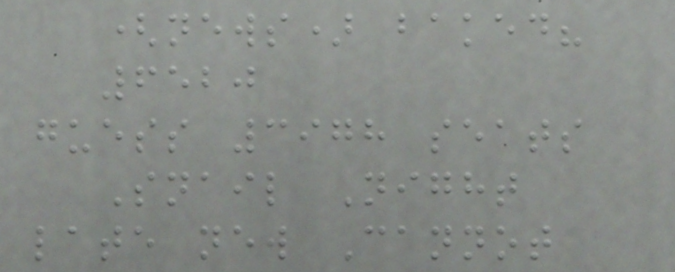(news) baked?
6520
guess 3978 seats
Snail Night
late new Cannot
